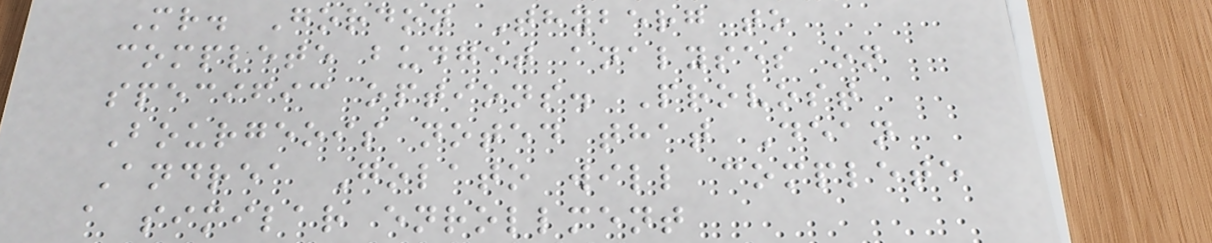Mr. Gordon Thyberg to
complete budget analyses on
specific options. Provost
Bourgeois noted that Dean
Andrea Golato will complete
a similar enrollment
